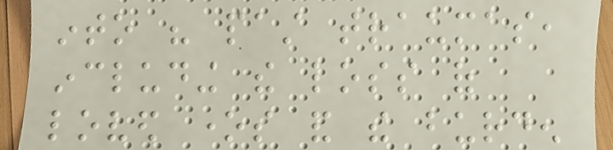into his past traumas,
including the loss of
loved ones and the burden
